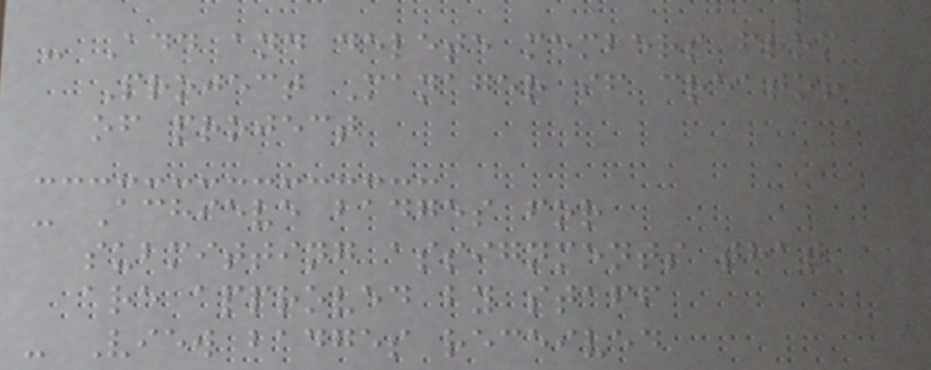- Add and delete members from
Project Manager if creator
of project
- Achieve badges for
submitting assignments that
are approved by staff
- View badges received
